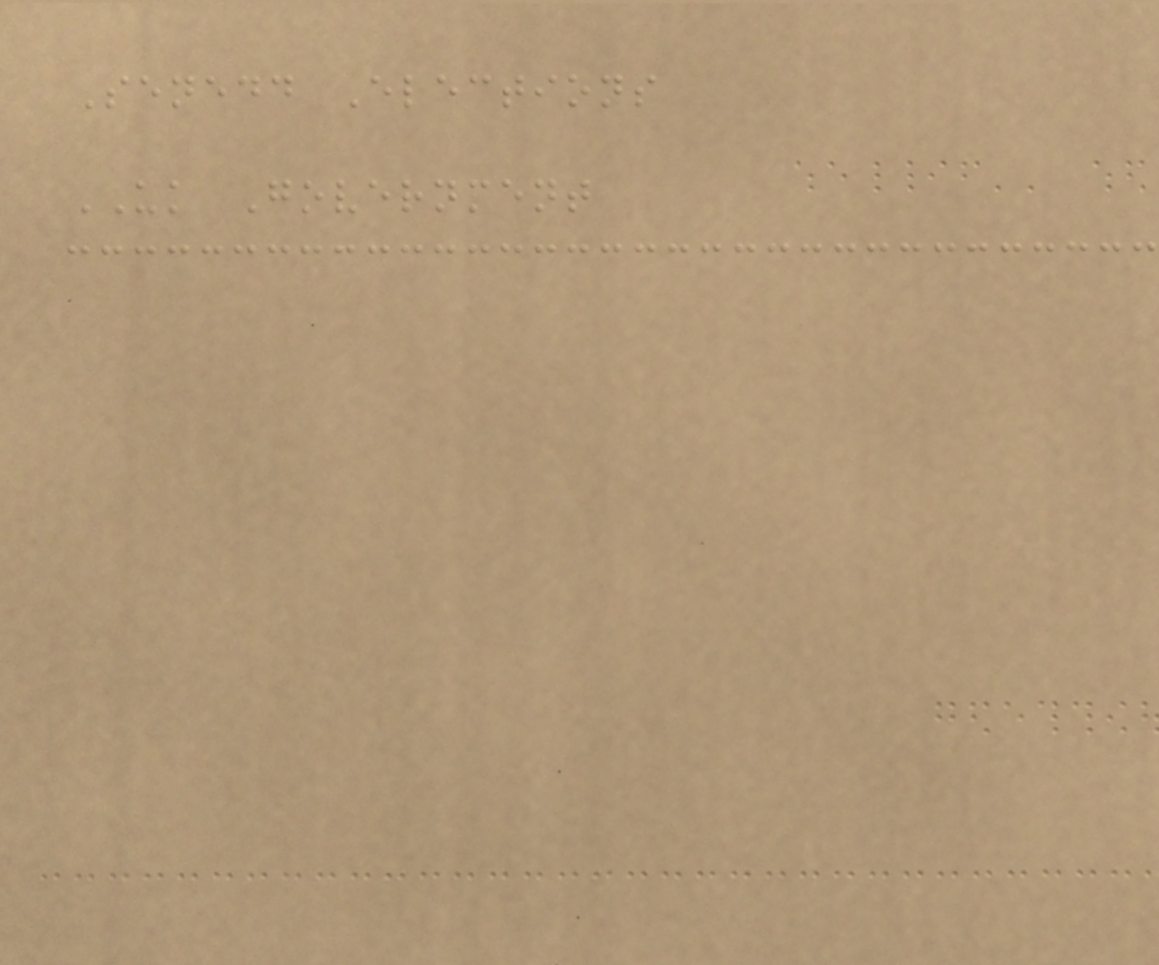Senedd Elections
UK Government
